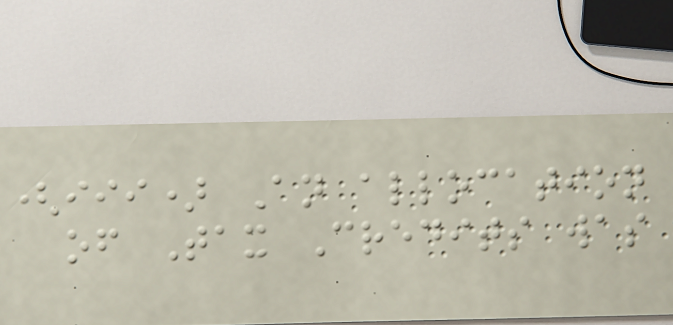(iii) An allocation
of Tax Credits was
